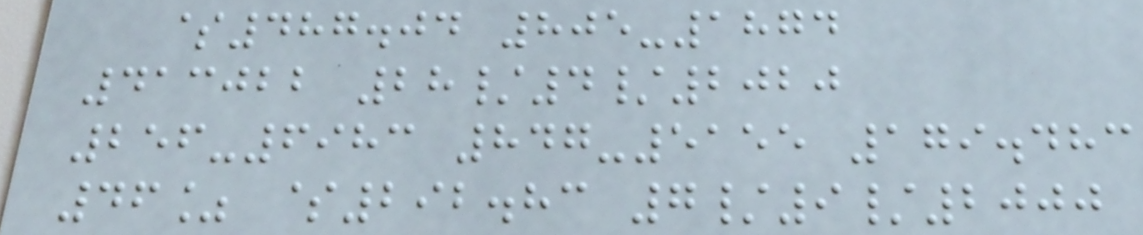$487.04 805-1874
413022 28/4/2020
256-6983 847-5155 179.483
46% $292.83 7/9/2000
